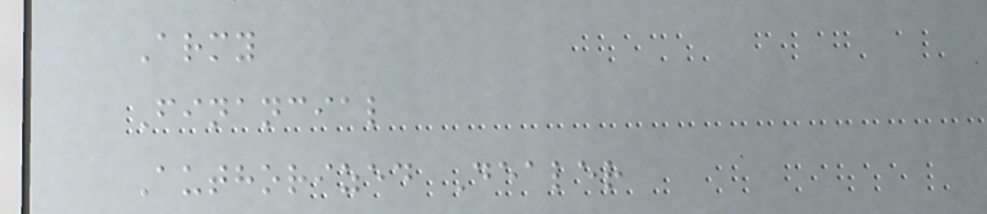Army
Financial
Authorized Dealer
